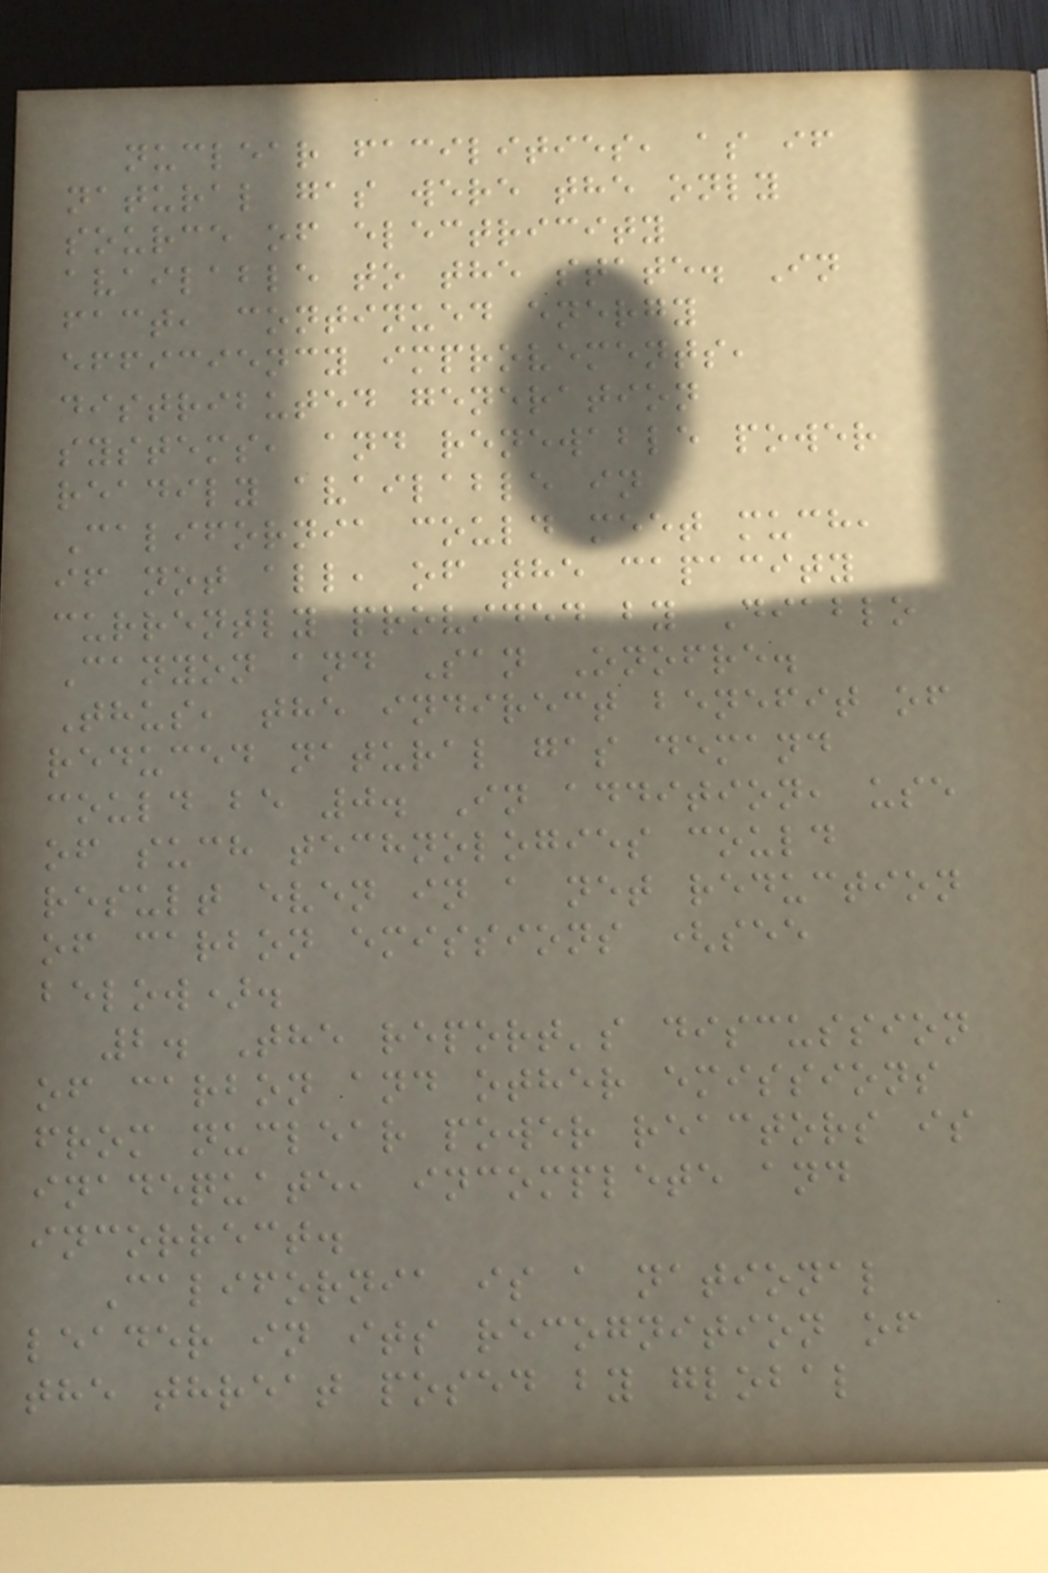nuclear facilities, as if
natural gas were the only
source of electricity
available to the state. In
fact, continued energy
efficiency improvements,
distributed generation
systems, and renewable power
readily available in
California could meet much,
if not all, of the capacity
currently provided by Diablo
Canyon and San Onofre.
Thus, the indirect benefit of
reduced natural gas demand
could be 0. In addition, use
of such technologies could
result even in a net reduction
of carbon emissions (see
below).
2. The report's discussion
of carbon and other emissions
from nuclear power reactors is
inadequate, incomplete and
incorrect.
California is a national
leader in its recognition of
the threat posed by global
